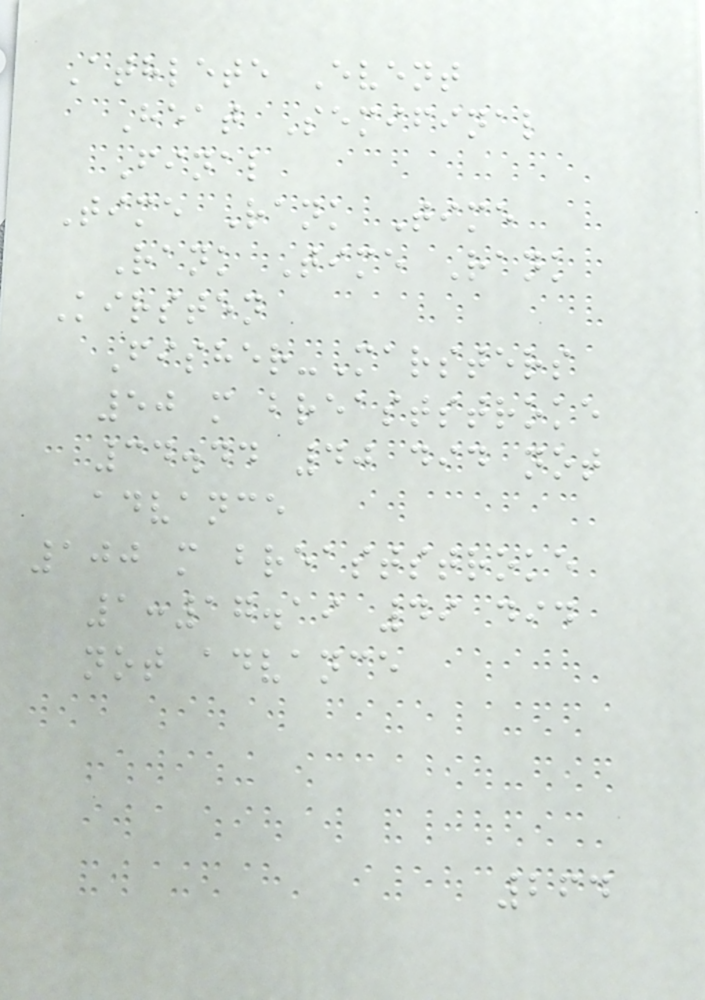Athlete Event
Heat Semifinal
Final
Time Rank Time
Rank Time Rank
Kirsten
Fisher-Marsters
50 m breaststroke
34.44 40 did not
advance
100 m breaststroke
1:17.19 49 did
not advance
264
